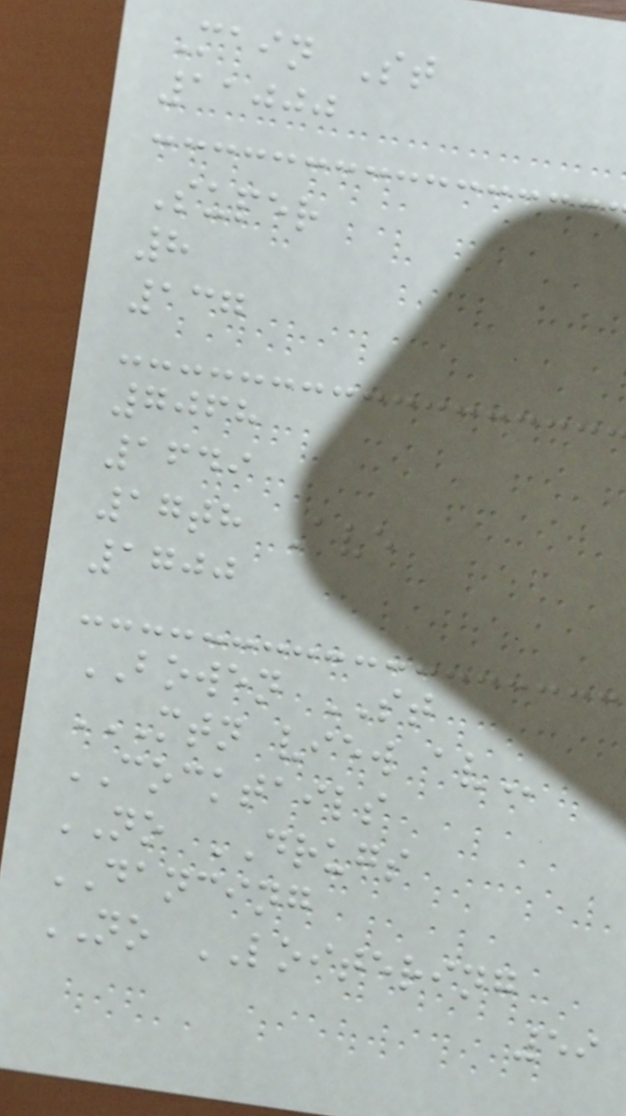Main St
11000
Super
8
137
7068
1649
17th Ave
1700
BOWEN ST
MTN VIEW AV
COCKTAILS
NO DRUGS
DANCING
NO LOITERING
59
